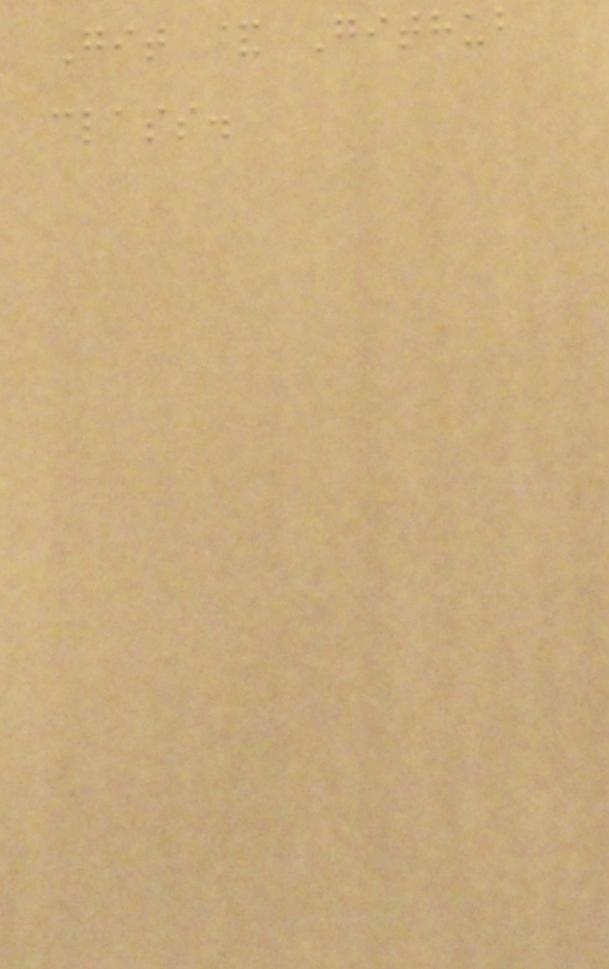Git & Github
class.
